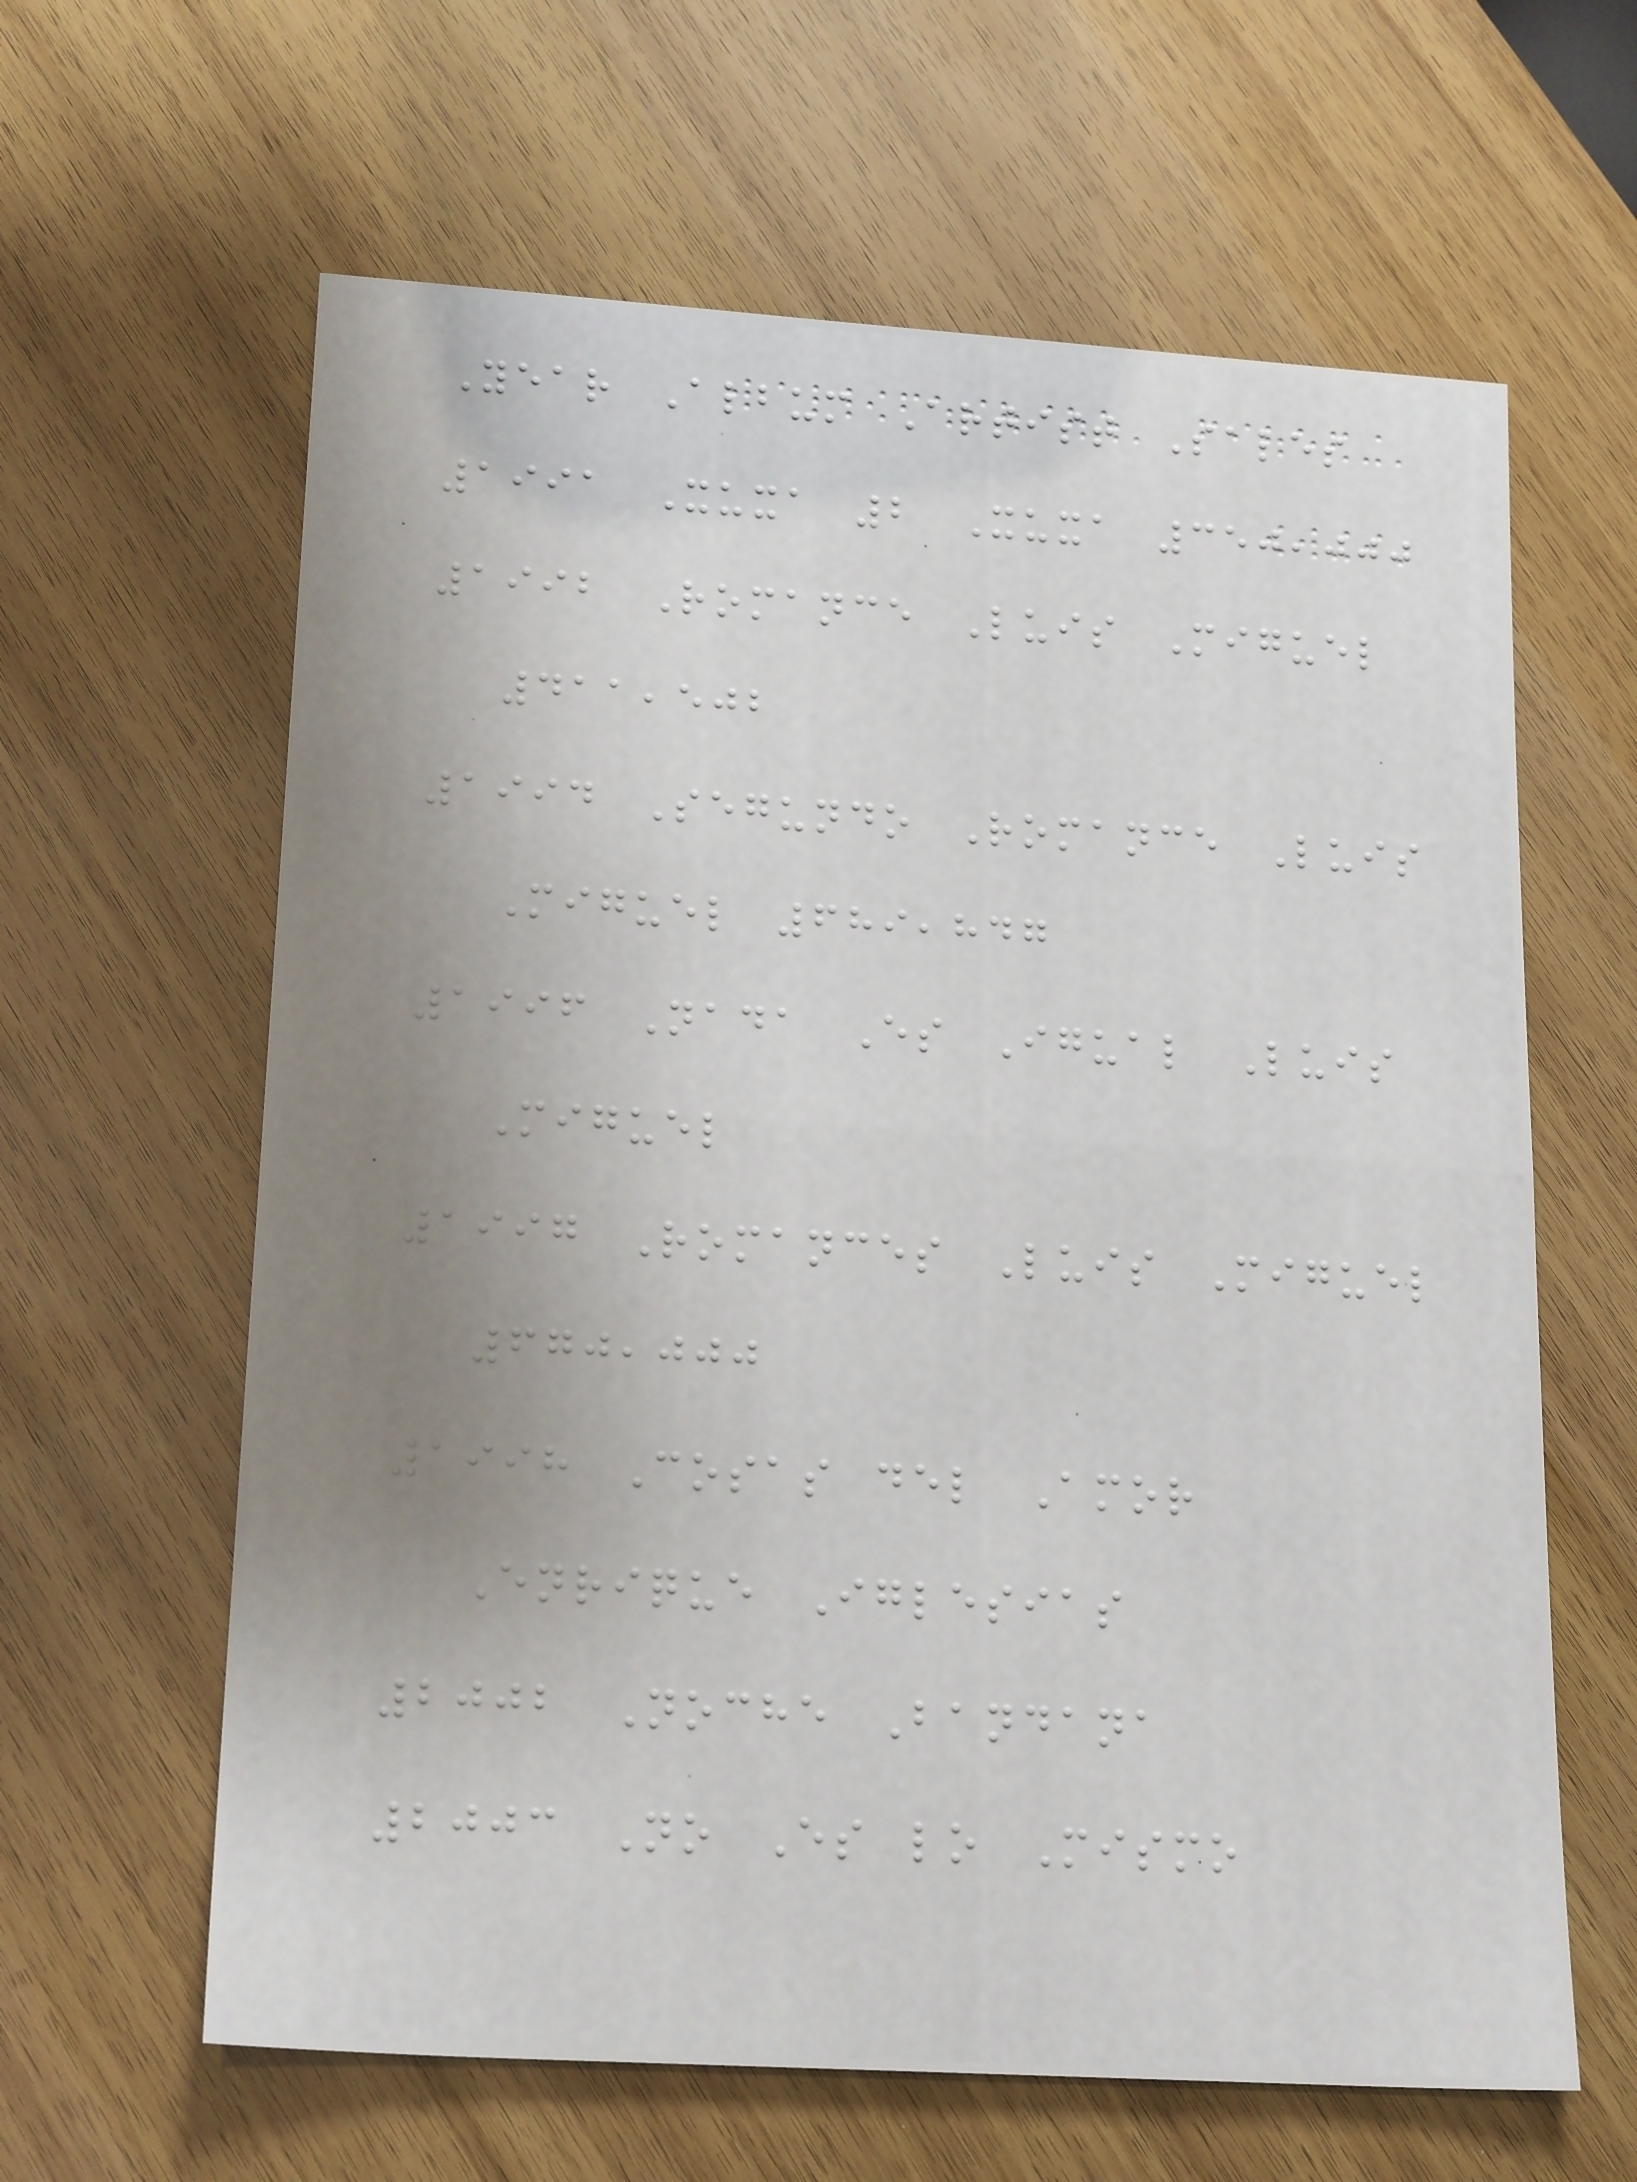Year Album Artist Sales
1991 Xuxa 2 Xuxa 350,000
1992 Romance Luis Miguel
411,502
1994 Segundo Romance Luis
Miguel 689,847
1996 Nada Es Igual Luis
Miguel
1997 Romances Luis Miguel
670,000
1998 Cosas del Amor
Enrique Iglesias
2002 Noche Bandana
2003 No Es lo Mismo
